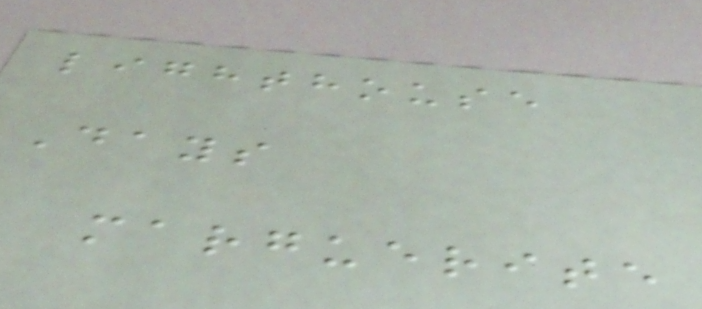lighthouse
Days
marguerite
